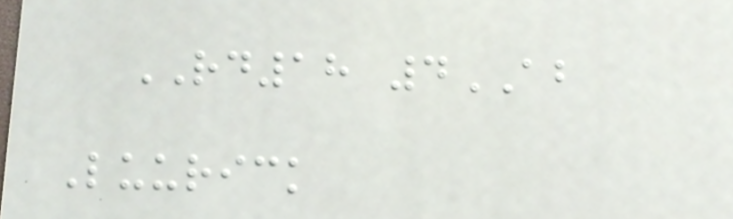RD18 4AB
Luurick
